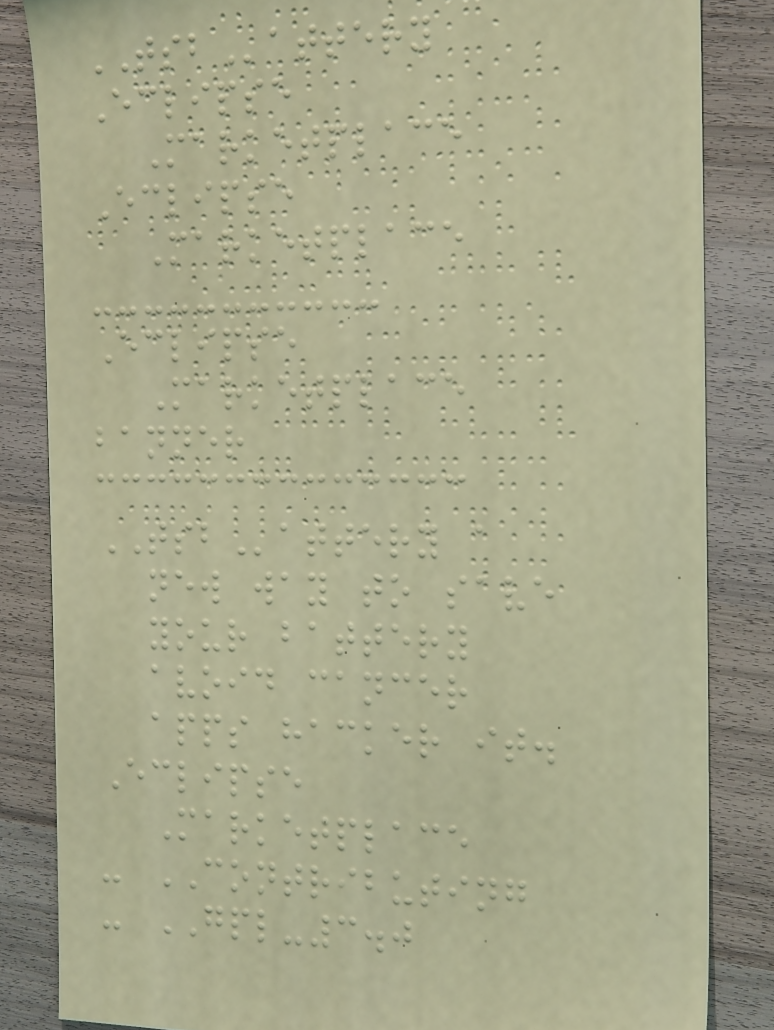TSBattery
Eclipse
Marketplace
Eclipse
Marketplace
Eclipse
Marketplace
banner
TSBattery a
new way to save
your battery
avoid cancer
apps hacker it.
Eclipse
Marketplace
- CONTRIBUTING
- GPL-3.0
